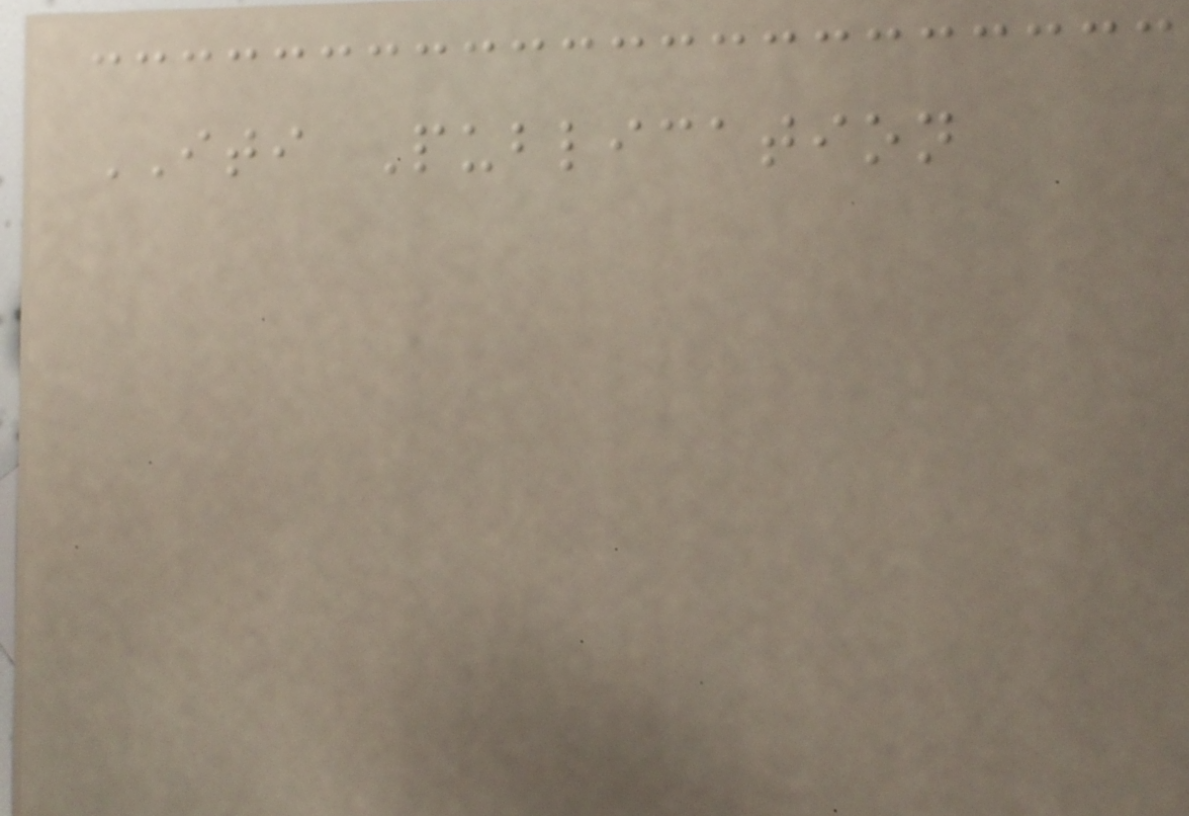ITI Publication
